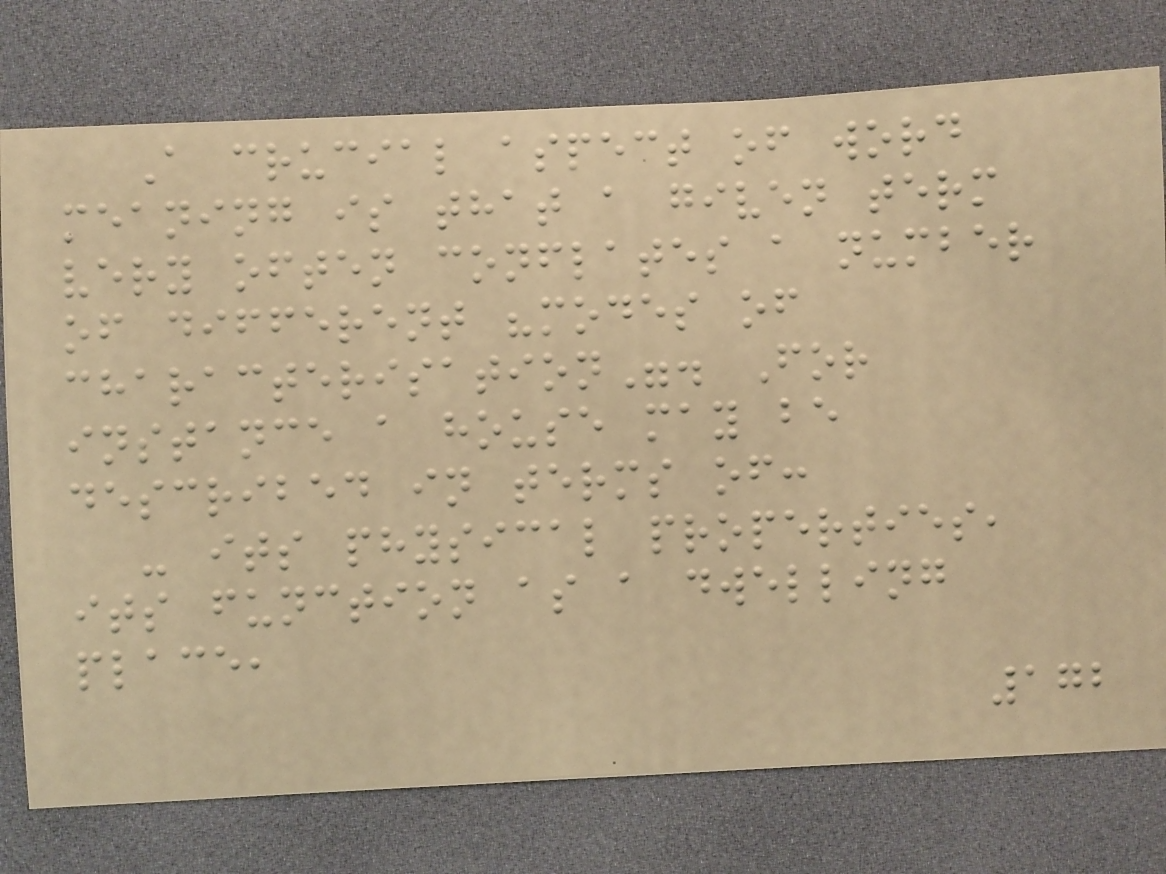A crucial aspect of word
meaning is that a given term
very often conflates a number
of different "modes of
characterisation". For
instance a house may be
described in terms of:
- its physical properties,
its function as a dwelling
place,
172
